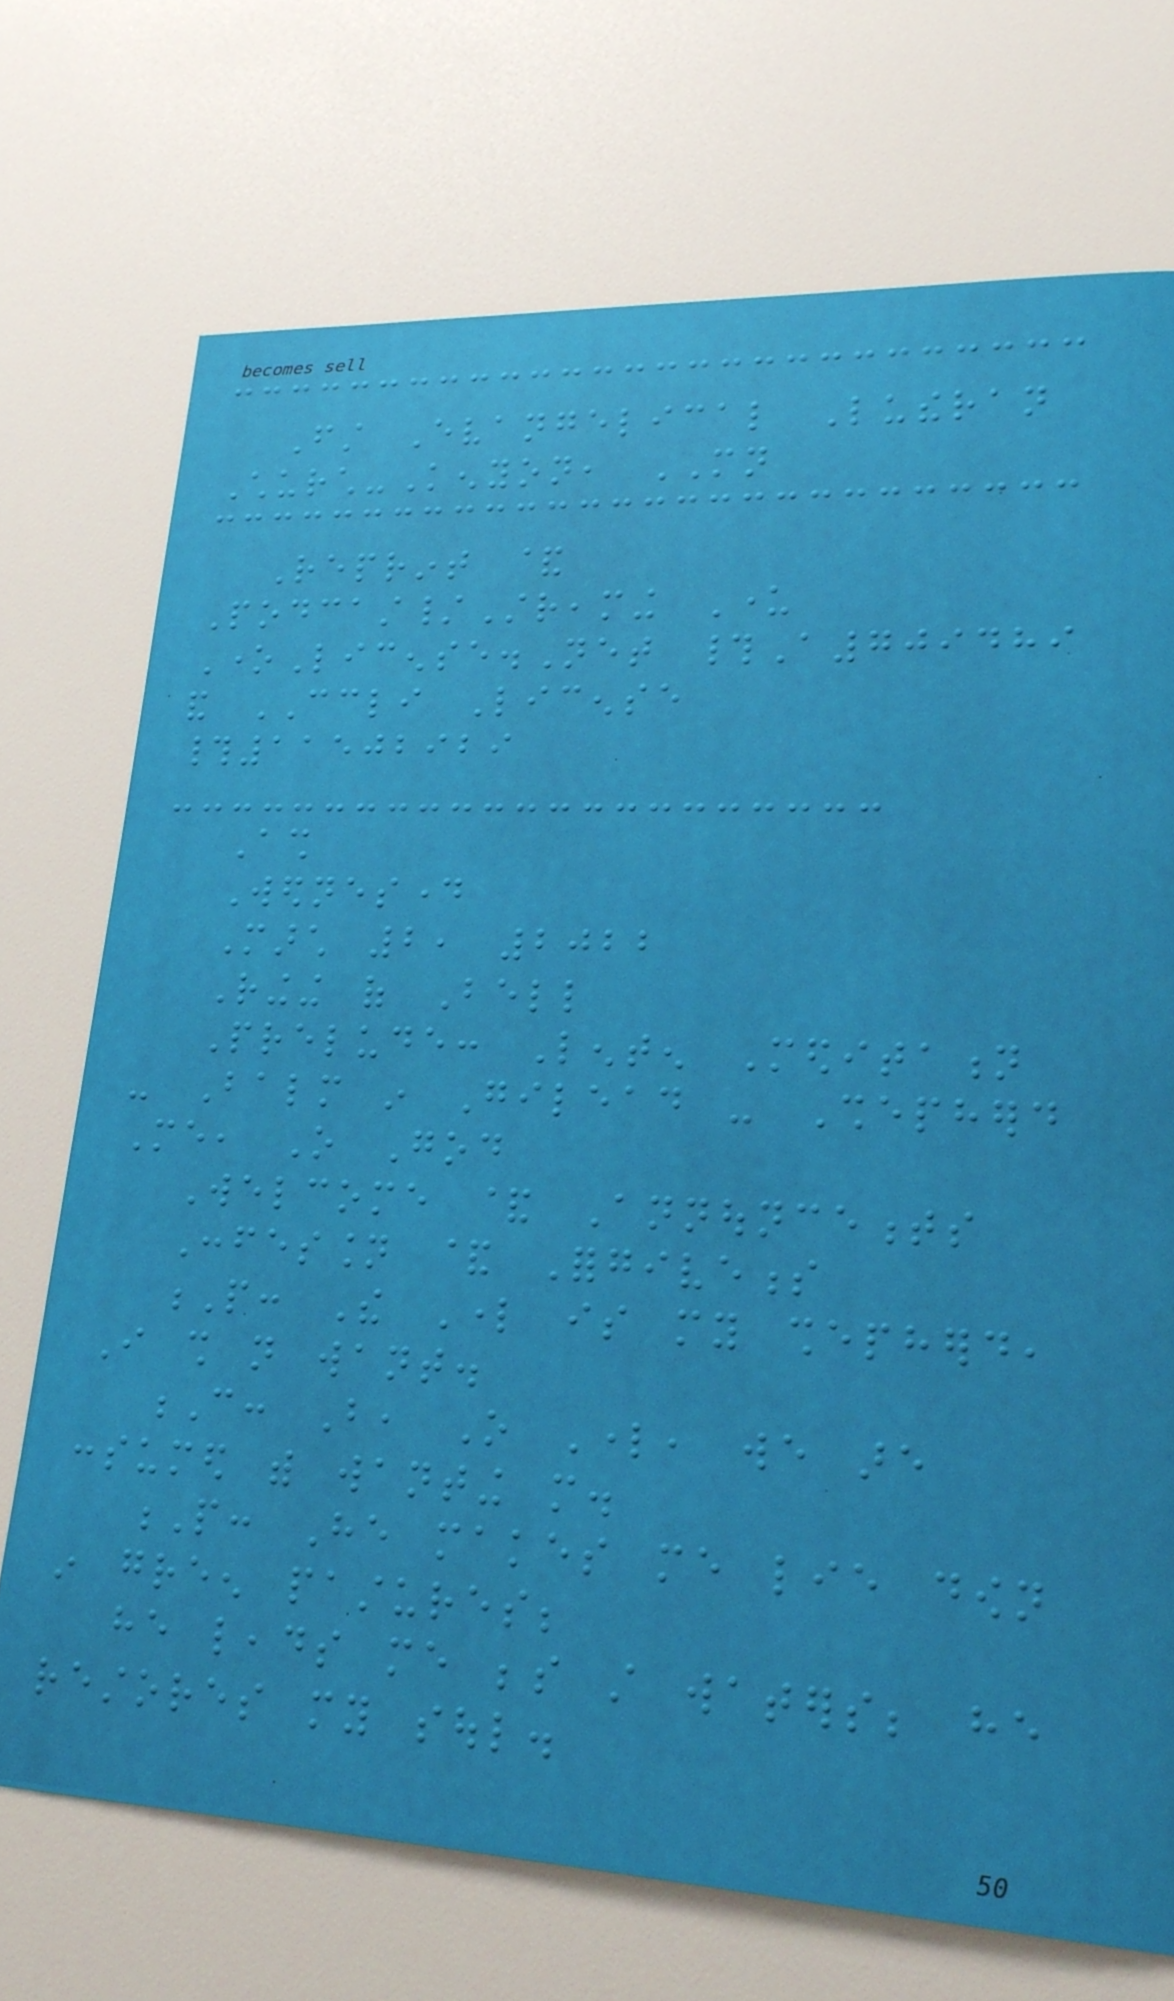First Evangelical Lutheran
Church-Kenyon, MN
Reprint &
Podcast/Streaming Under
OneLicense.Net #A709489
and CCLI License
#11502929
Ash
Wednesday
March 2, 2022
Ringing of Bell
Prelude: Lenten Meditation
- Balm in Gilead - Shepherd
Me, O God
Welcome & Announcements
Confession & Forgiveness
P: The Lord is my shepherd,
I shall not want.
C: But, O Lord, we are
consumed with wanting more.
P: He makes me lie down
in green pastures;
he leads me beside still waters; he
restores my soul.
